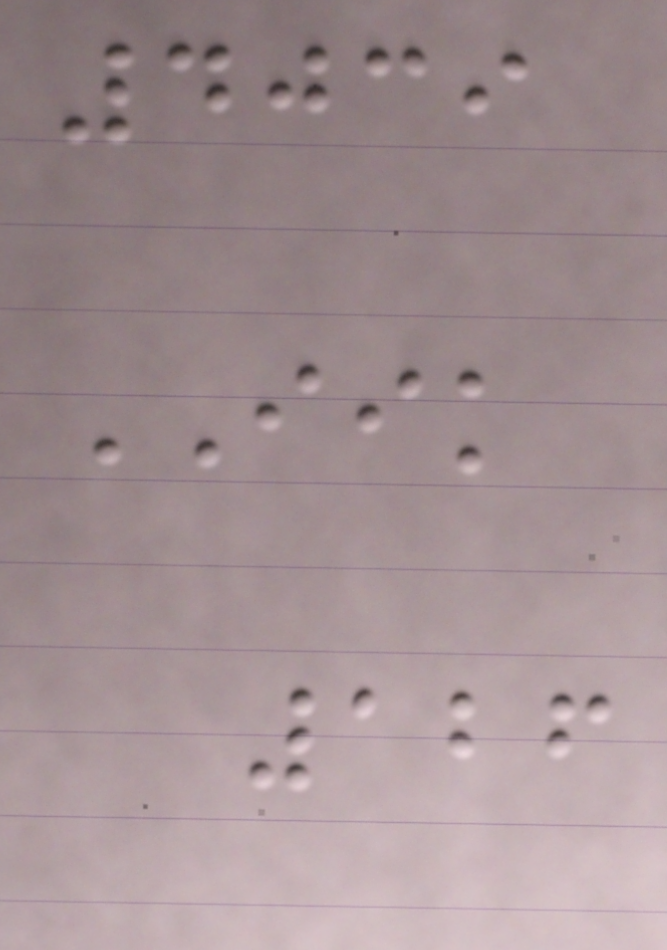4039
IIK
126
